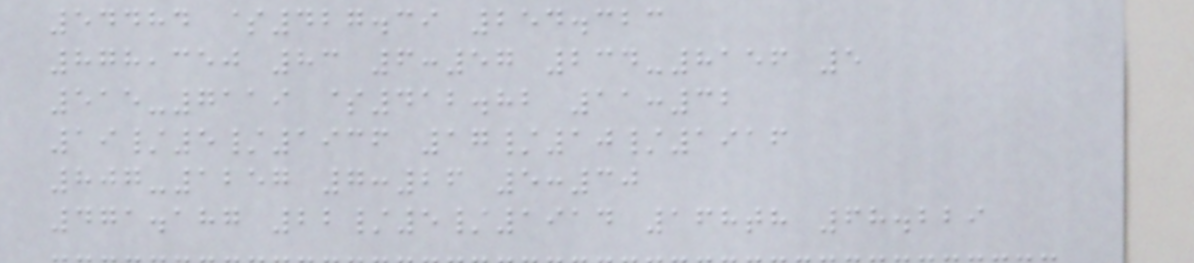54484 $427.39 254.323
878,350 83 6:57 234-8156 5
515-7119 $412.82 11:32
19/5/1936 17/10/1916
807-1257 7:26 5:30
471.187 22/5/1914 168th 68.229
